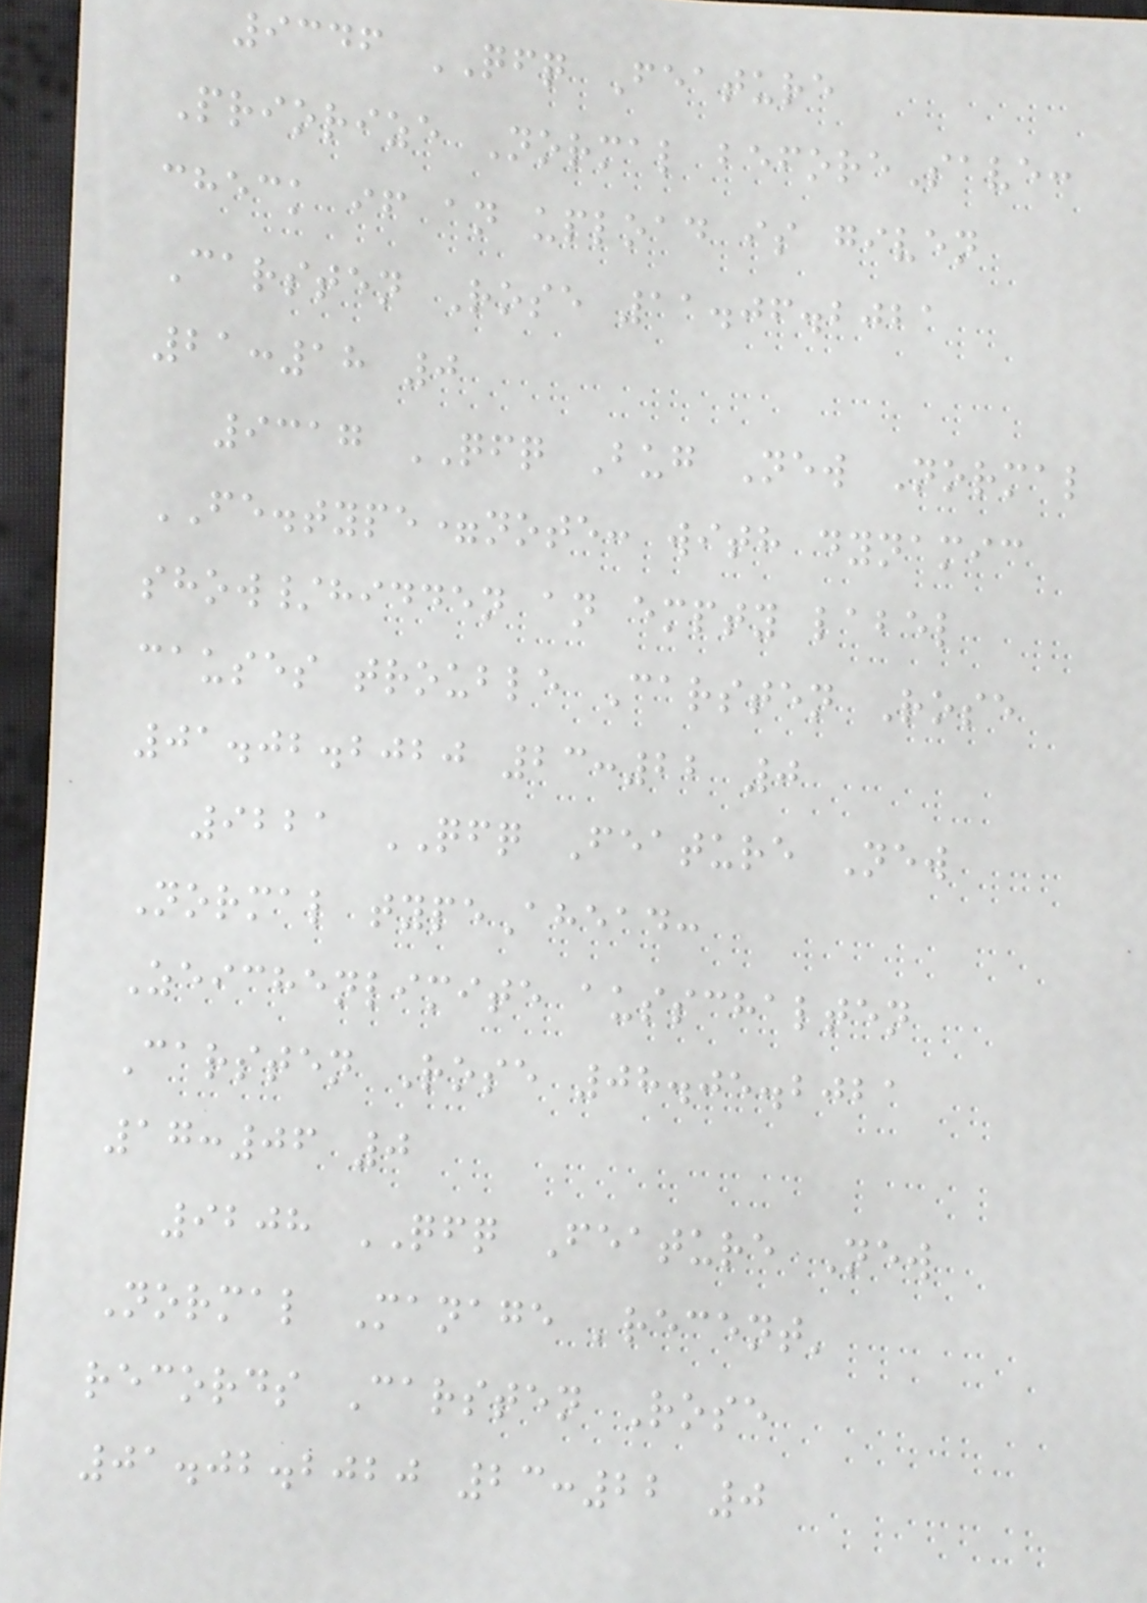9346 QFQ Feature
Priorize Normal beforeSave:
check if an upload is given
Carsten Rose 11.06.2021
21:18 0
9317 QFQ Bug New Normal
FE.type=note: with dynamic
show/hidden an empty label
causes trouble Carsten Rose
01.02.2020 23:22 0
9221 QFQ Feature New
Normal typeAhead:
Zeichenlimite ausschalten
Carsten Rose 08.05.2021
17:06 0
9208 QFQ Feature New
Normal Manage 'recent'
records Carsten Rose
01.02.2020 23:22 0
